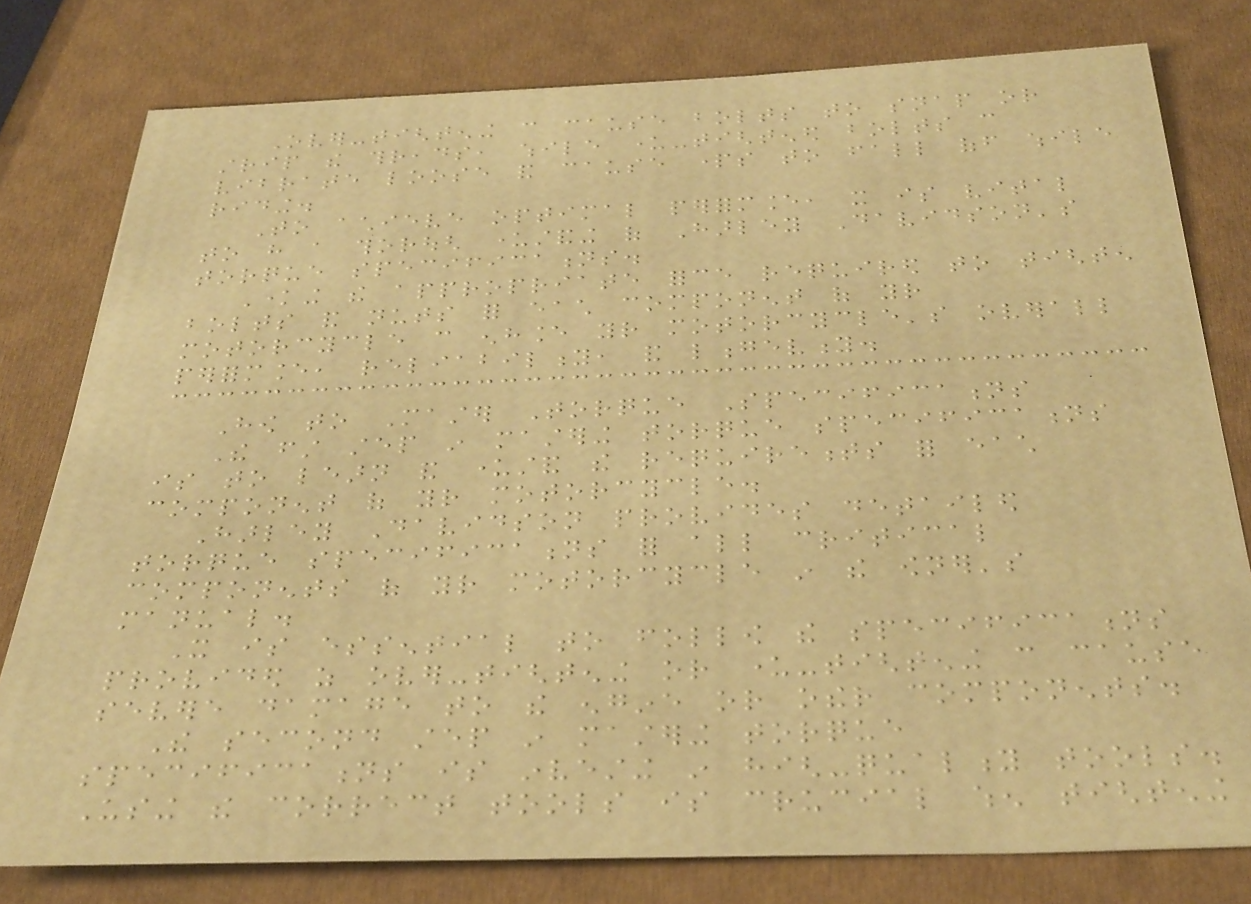Over-tightening can cause bolts to snap or
strip the threads, while under-tightened bolts can
vibrate loose and cause parts to fall off while
riding.
To achieve optimal performance, it is vital
to have a thorough understanding of Harley Davidson's
torque specifications.
Knowing the appropriate force required to tighten
bolts and nuts for each component of your
motorcycle can enhance your motorcycle's overall
performance, reliability, and longevity.
How to Master Torque Specifications
The first step in mastering torque specifications
is to learn and understand the requirements for each
component of your motorcycle.
Harley Davidson provides detailed
torque specifications for all critical
components of your motorcycle in the owner's
manual.
It is essential to follow the specifications
provided as over-tightening or under-tightening can cause
severe damage to the engine or other components.
The second step in mastering torque
specifications is investing in high-quality tools.
Using the correct tools is crucial when tightening
